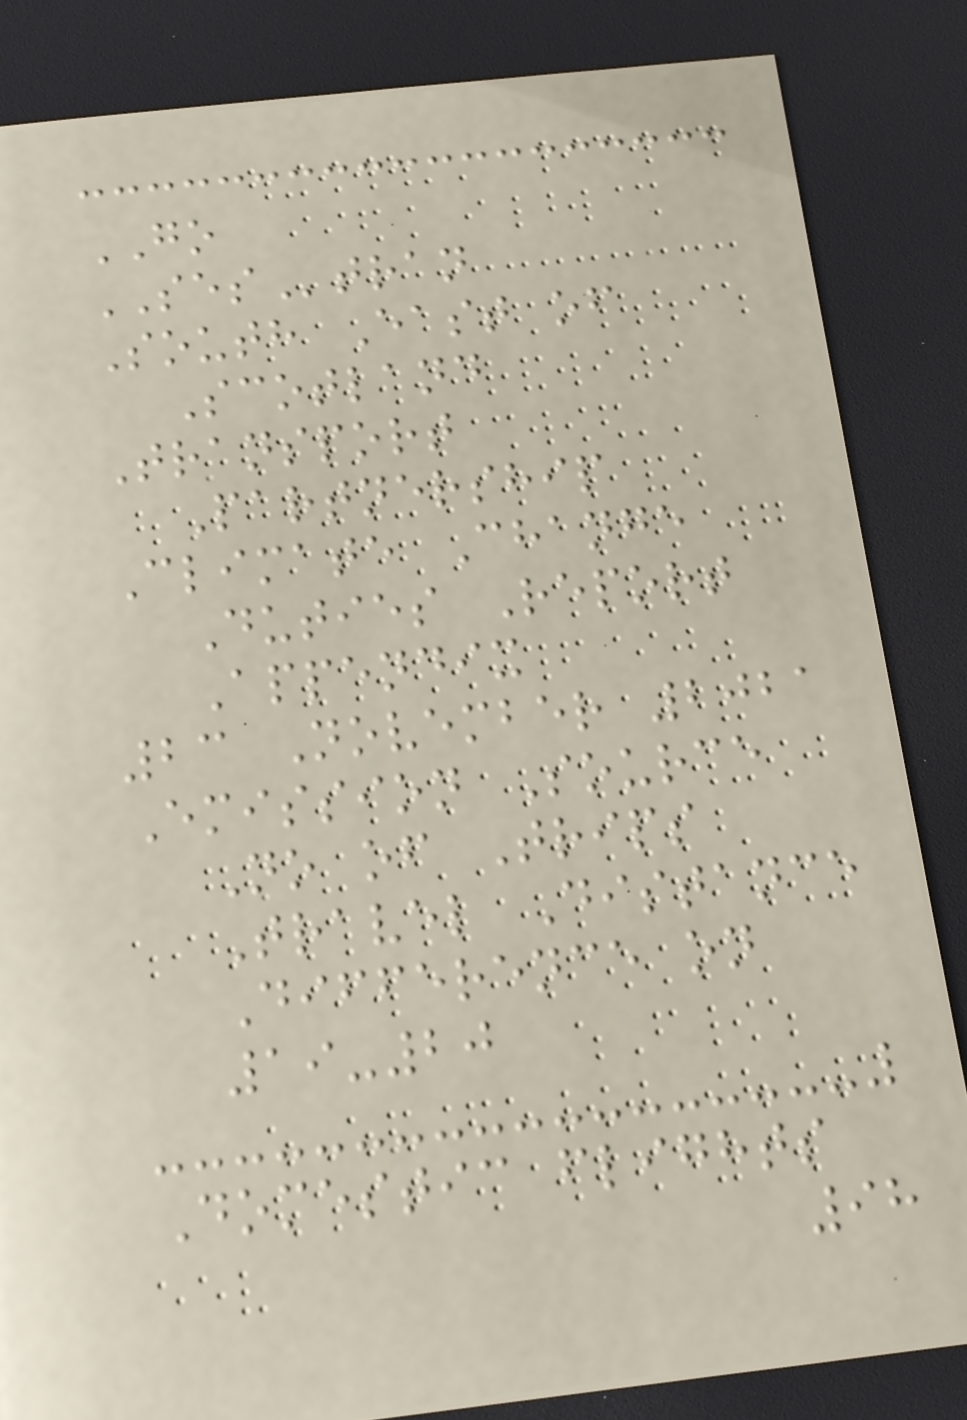GO
SEStran
South East of
Scotland
Transport
Partnership
Climate Change
Duties Report
Appendix
23 November 2021
Emission Source
No of Trips
Travel Distance
Difference on
19-20
Domestic flights
98
